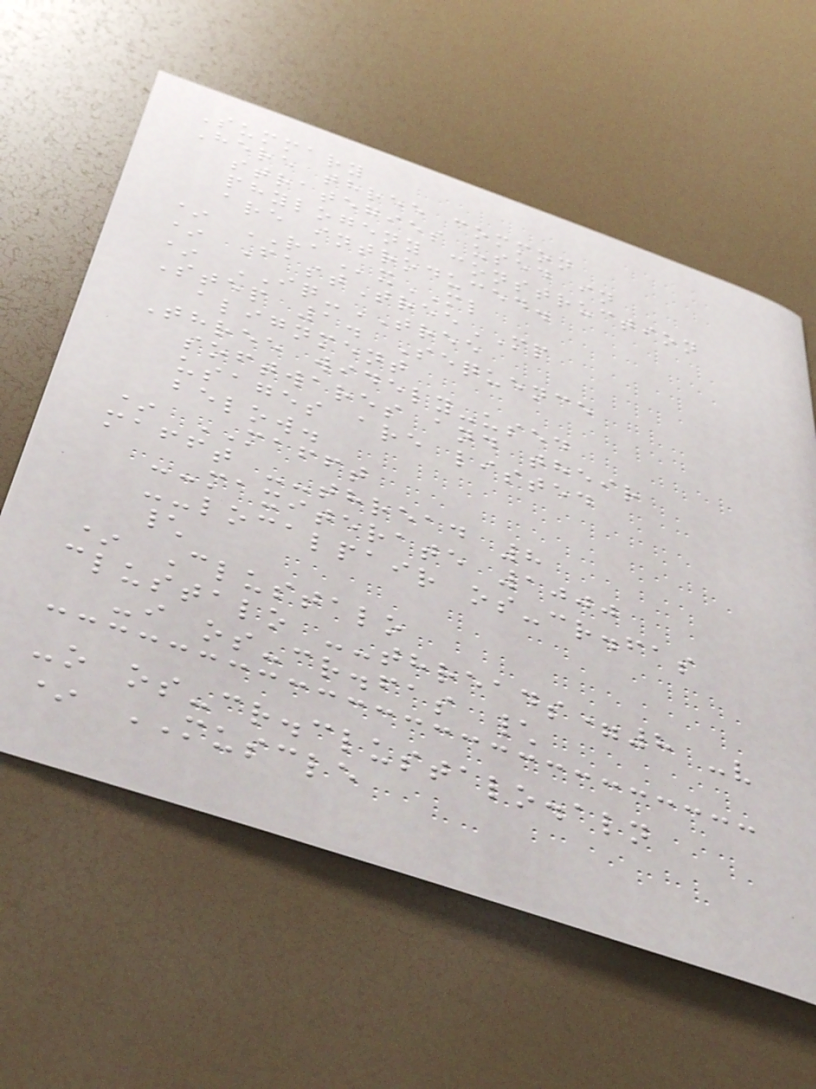Summary
Here three common
strategies used in
phylogeny construction
are introduced.
* RAxML
* FastTreeMP
* IQ-TREE
Step 1. Sequence
alignment
Three widely-used
softwares and their
usages are listed
below.
* MAFFT
mafft --thread 8
--maxiterate 1000
--localpair os-cr.fas
\
* Clustalo
clustalo --threads=8 -v
-i os-cr.fas \
-o os-cr.clustalo.aln
* MUSCLE
